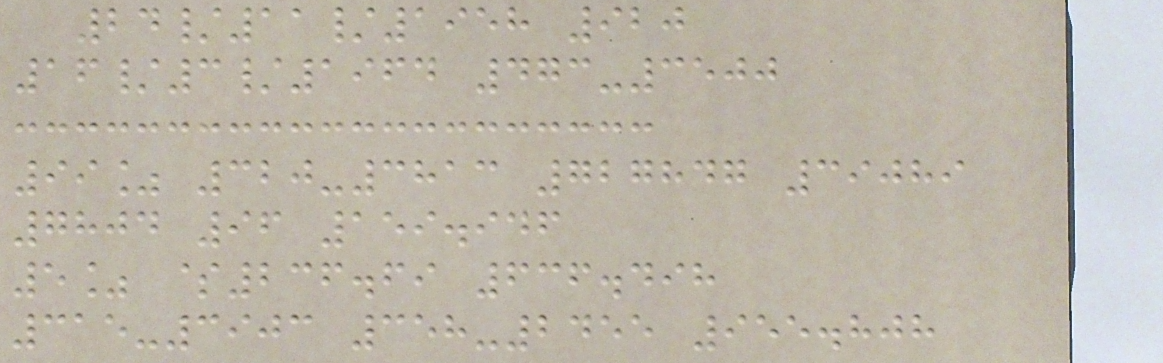24/11/1958 920
16/3/1964 473-3500
99% 320-3813 727847 39089
7804 96 159.946
5% $236.69 636.498
315-3903 358-2455 955.808
